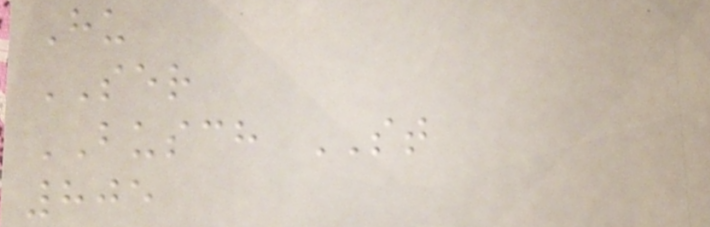Hu
SER
BUSCH ST
805
